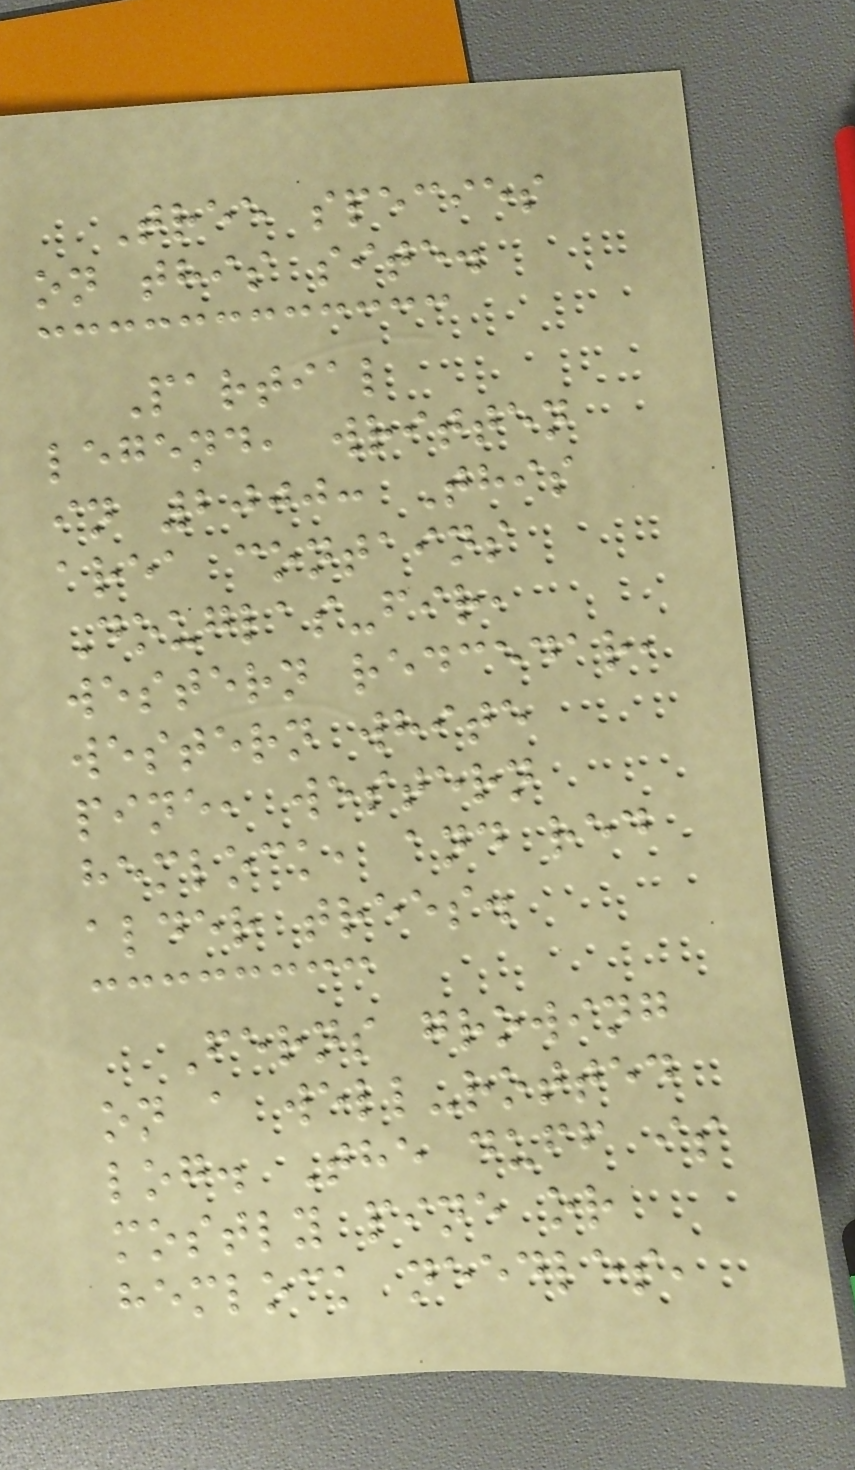Tree species
on this site.
Partial
legend, written
in 2000: This
area contains
Douglas-fir,
western redcedar,
western white
pine, western
hemlock, and red
alder trees.
Ferns growing
on a well-rotted
log. The duff is
mostly pine or
hemlock needles,
